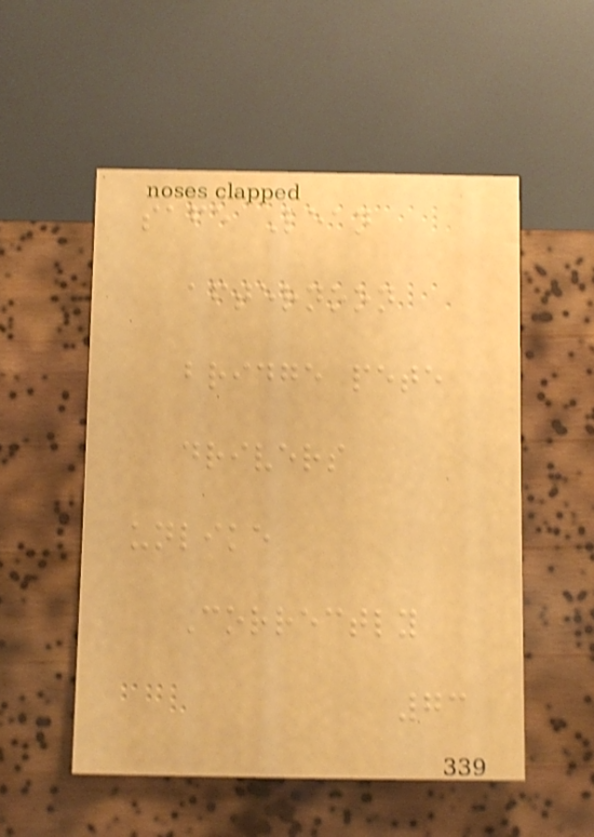safe Lean
afternoon
bridge pete
drivers
unlike
Correctly
73
